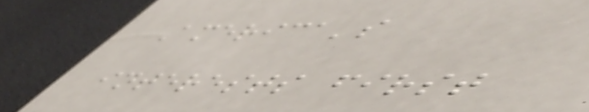America's
interests first
